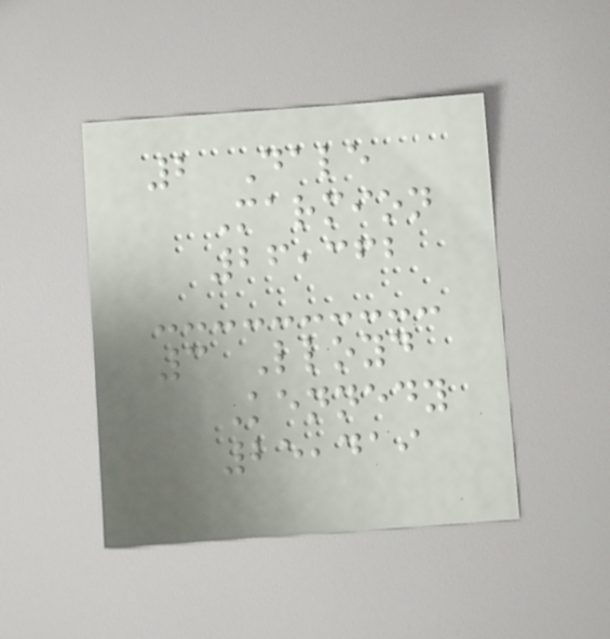2 Dale
Marmion
26,362
3 Lloyd
Kennedy
25,419
